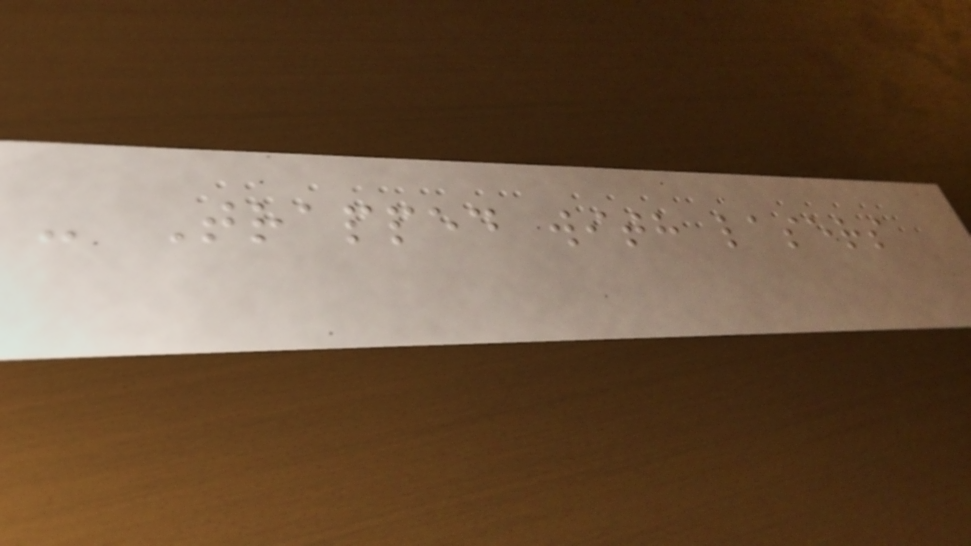- Trapped with lasers
